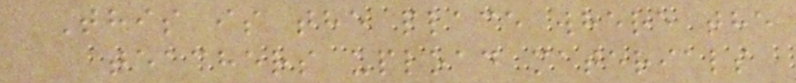This is the place where the
teachers upload materials
